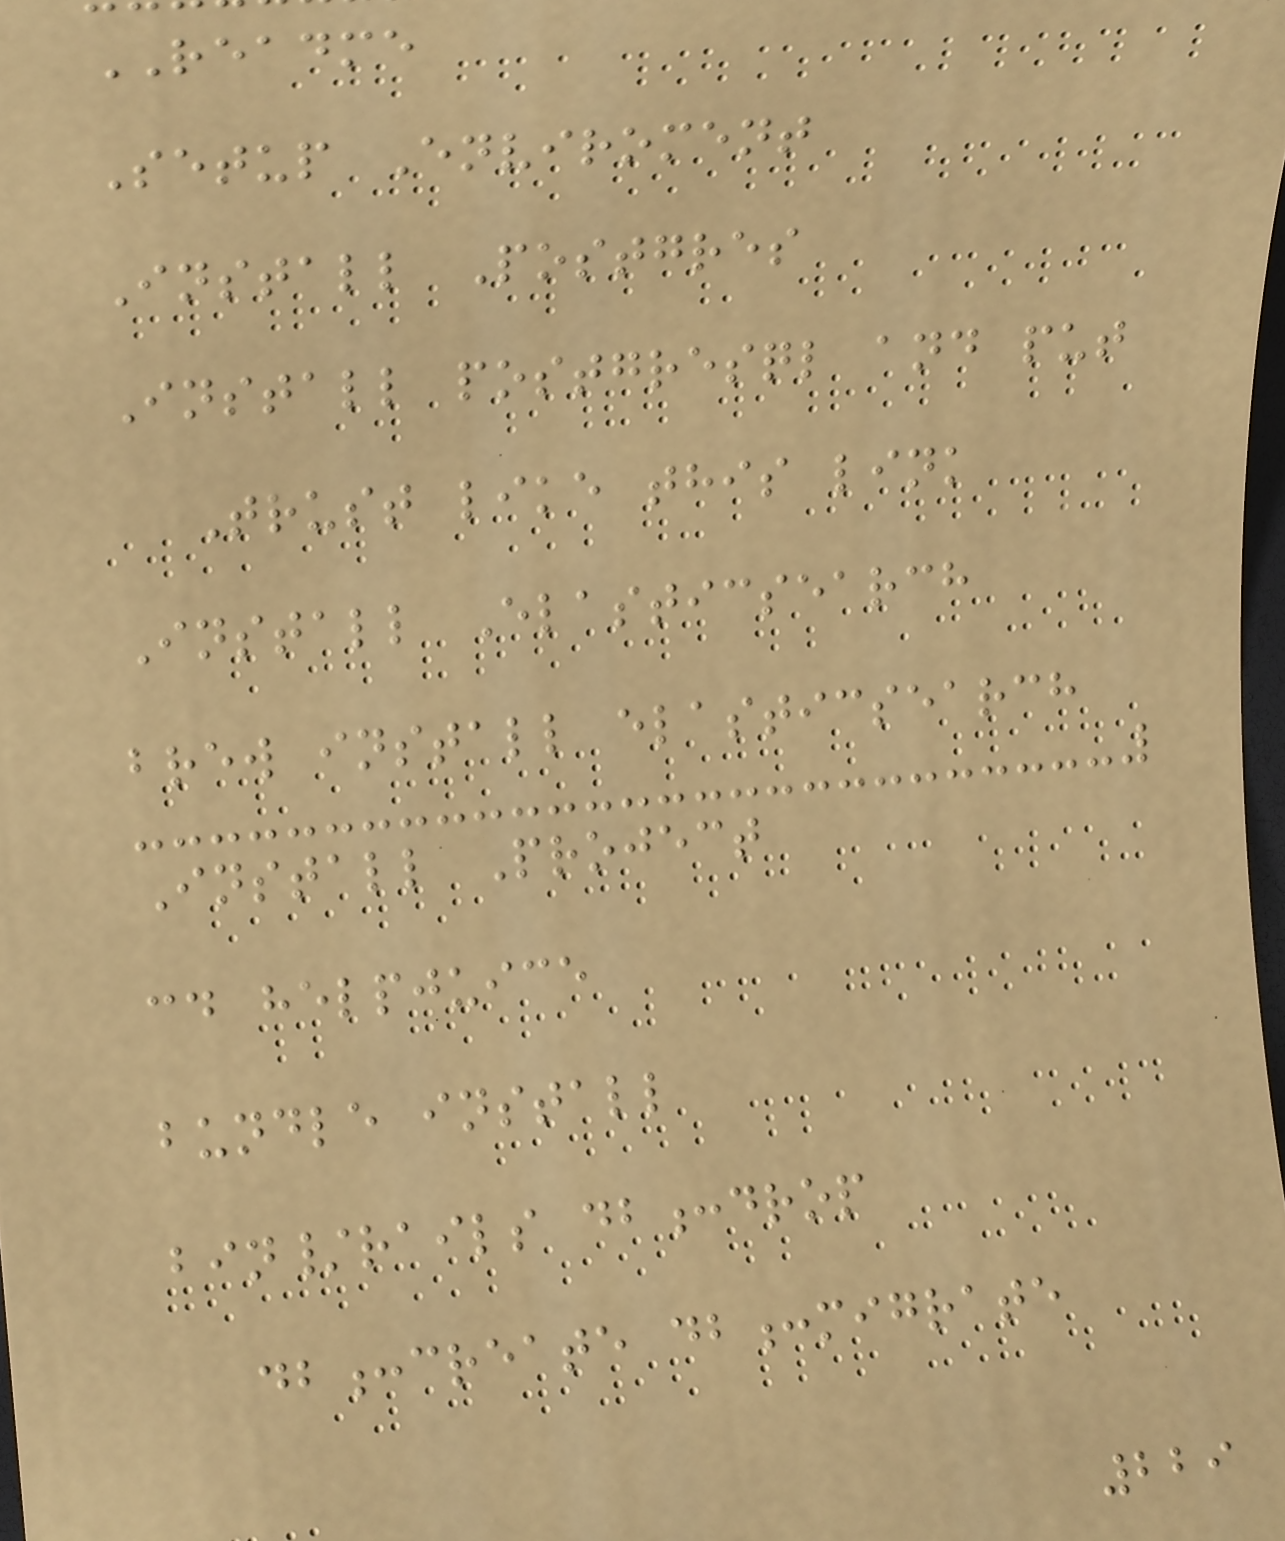README
Setup Enviroment
Install Postgres
Install postgresql and put
Trust like this link
Install Elasticsearch
brew install elasticsearch
Install Project
cd helpjuice
bundle install
bin/rails db:drop
db:create db:migrate
229
